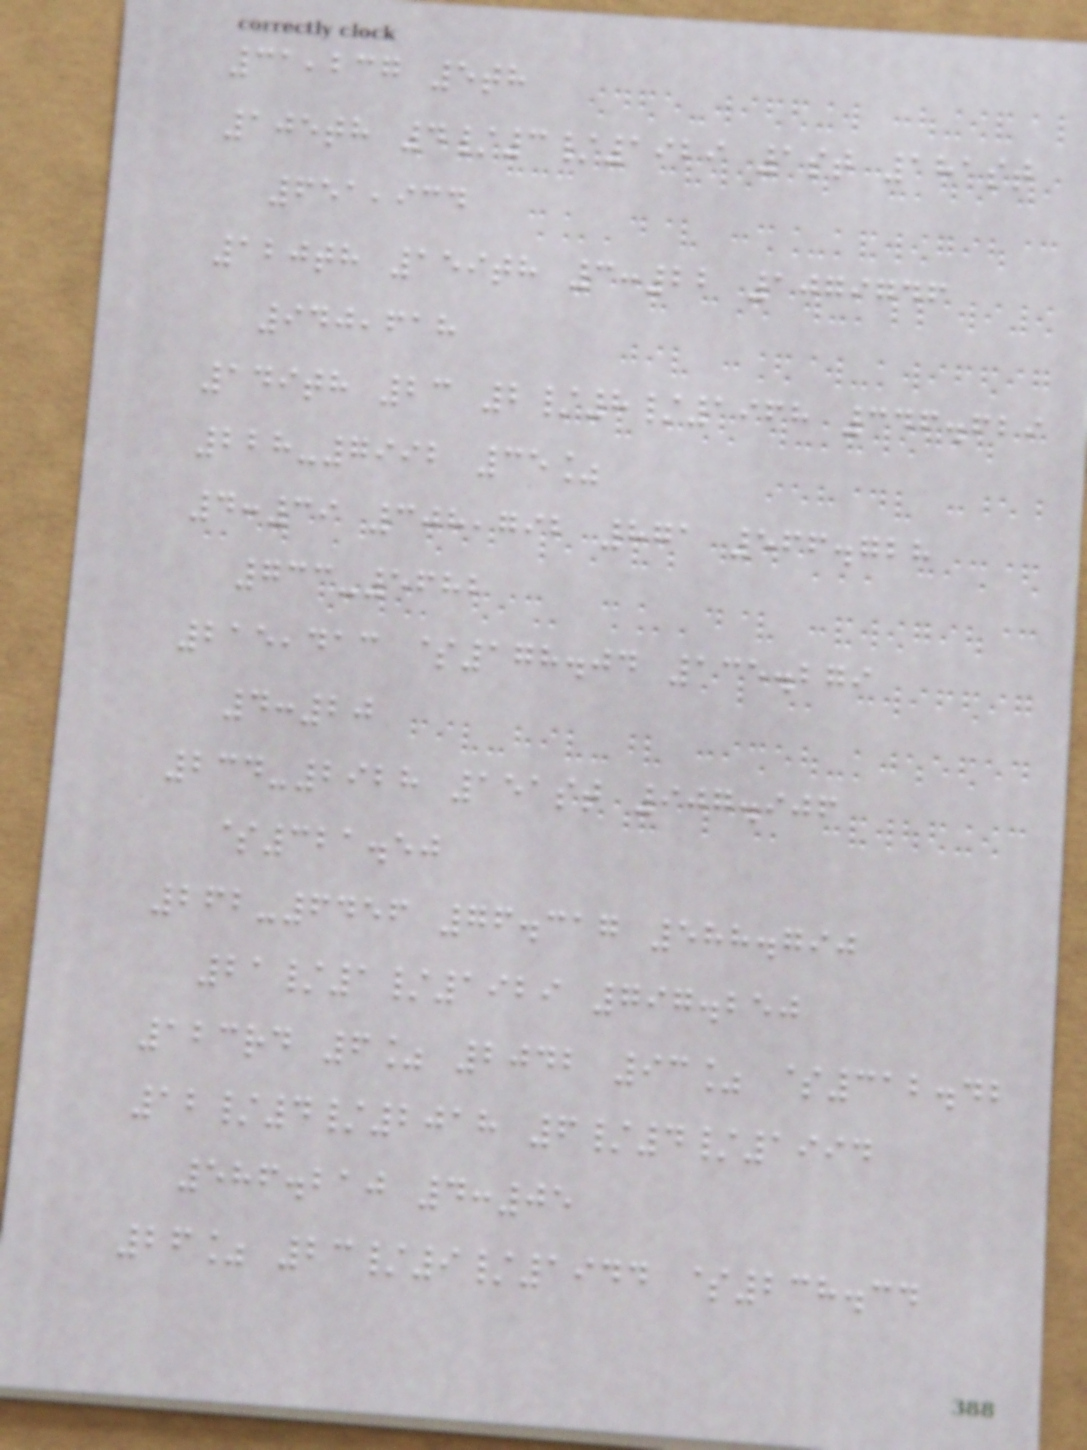31,237 5th
105th 4/3/1929 1st 181st
651,934
120th 159th 3:22 1079746
940,618
149th 23 2/8/1968 346.629
228-7992 35%
4:39 308,792 871 566.728
733-5682
215,413 $178.04 135.279
4:20
234-2928 151st 907.906
$321.50
262-6456 76.317 588.790
21/1/1929 797.250
123rd 6% 2042 93% $312.42
12/4/2018 6/4/1994
586.210 4:05
26% 23/9/1944 $238.34
